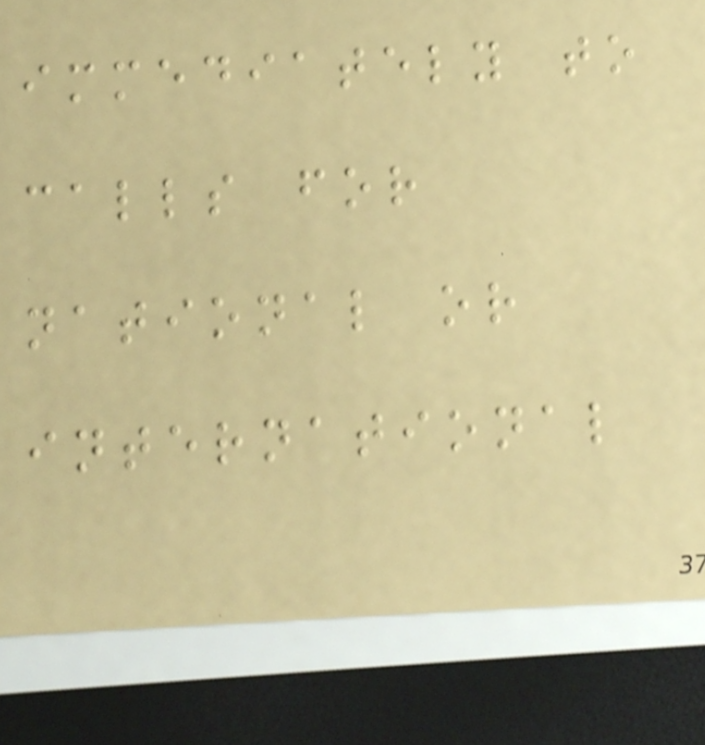immediately to
calls for
national or
international
